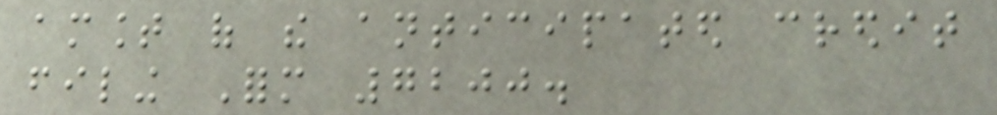amount of the anticipated credit
filing Form 7200.
